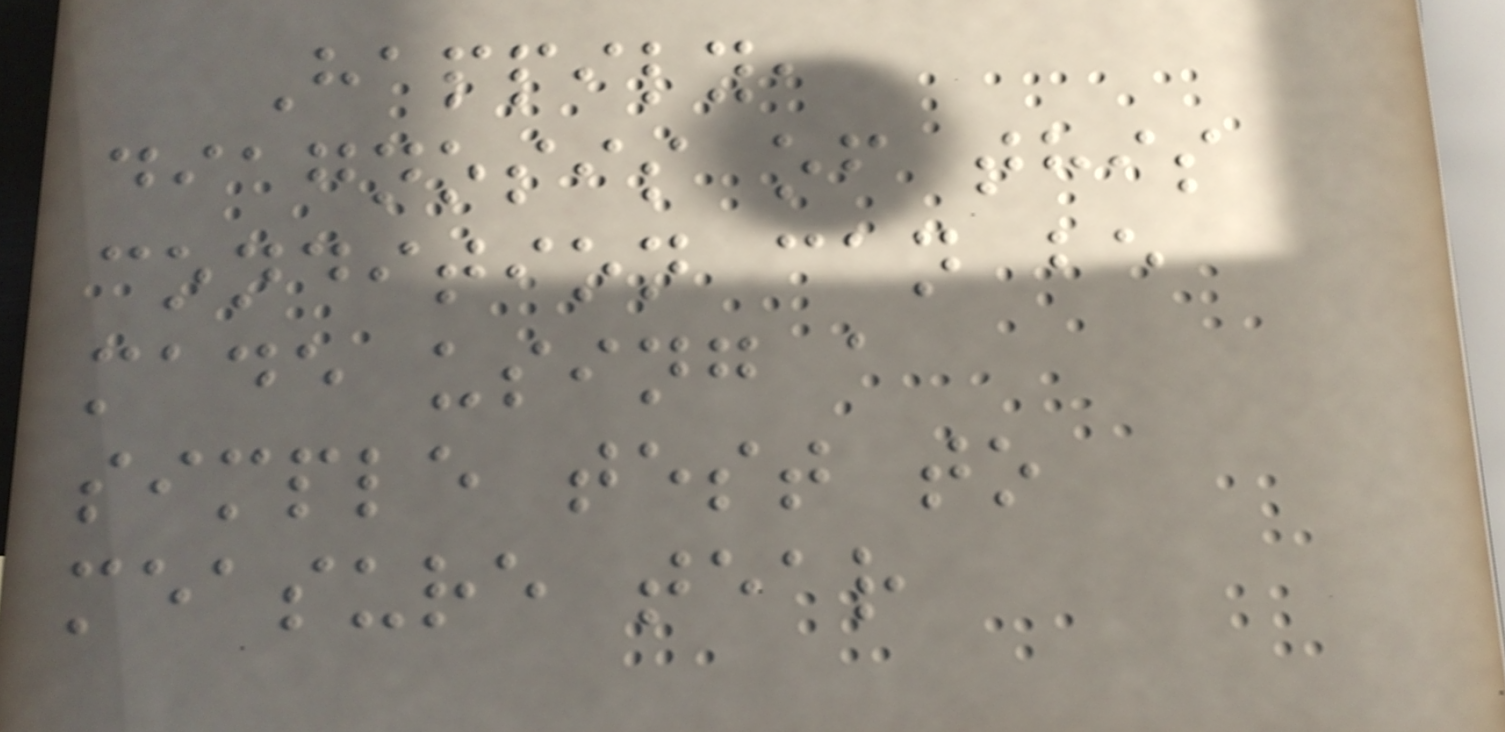Happily,
diagnosis of this
condition can be
made using a
simple test to
measure tear
